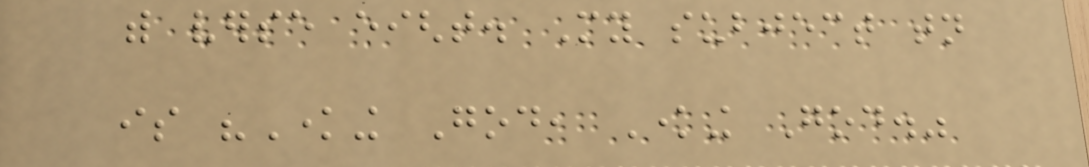with verse eight. My subject tonight
is "Knowing God, Knowing God."
